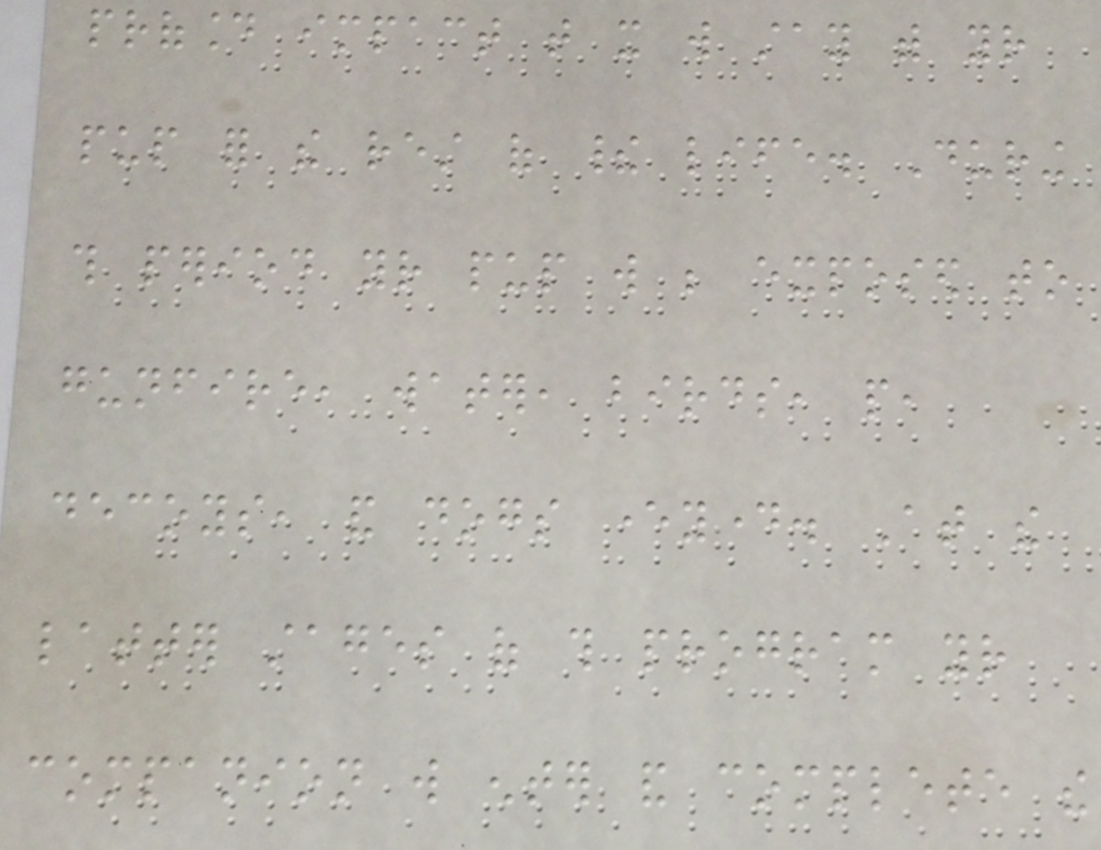profound impact that it will stay with your
pup for the rest of their life. During
this period your pup will be exposed to
gunfire, water, birds, people,
decoys, and dogs everyday. At the
latter stages of this program your
companion will enter and complete the
